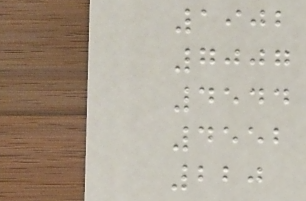1902
7007
4544
4552
220
